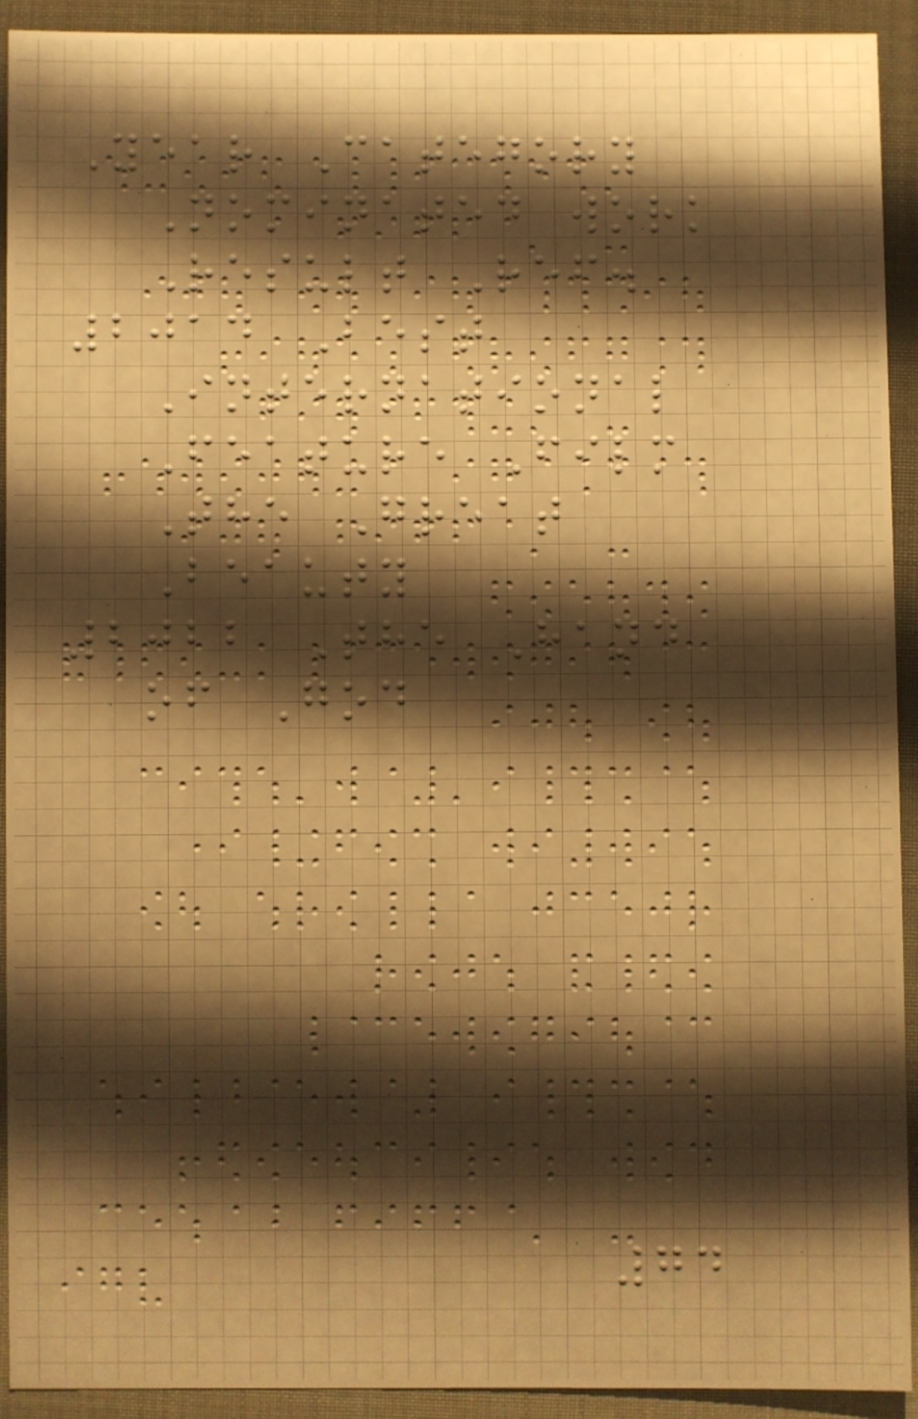Year Category
Nominated work
Result Ref.
2014 Best
International
Feature Film
The Great
Beauty
2022 The Hand
of God
74
